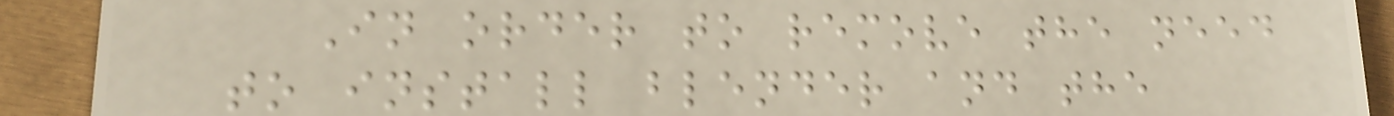In order to remove the need
to install blender and the
